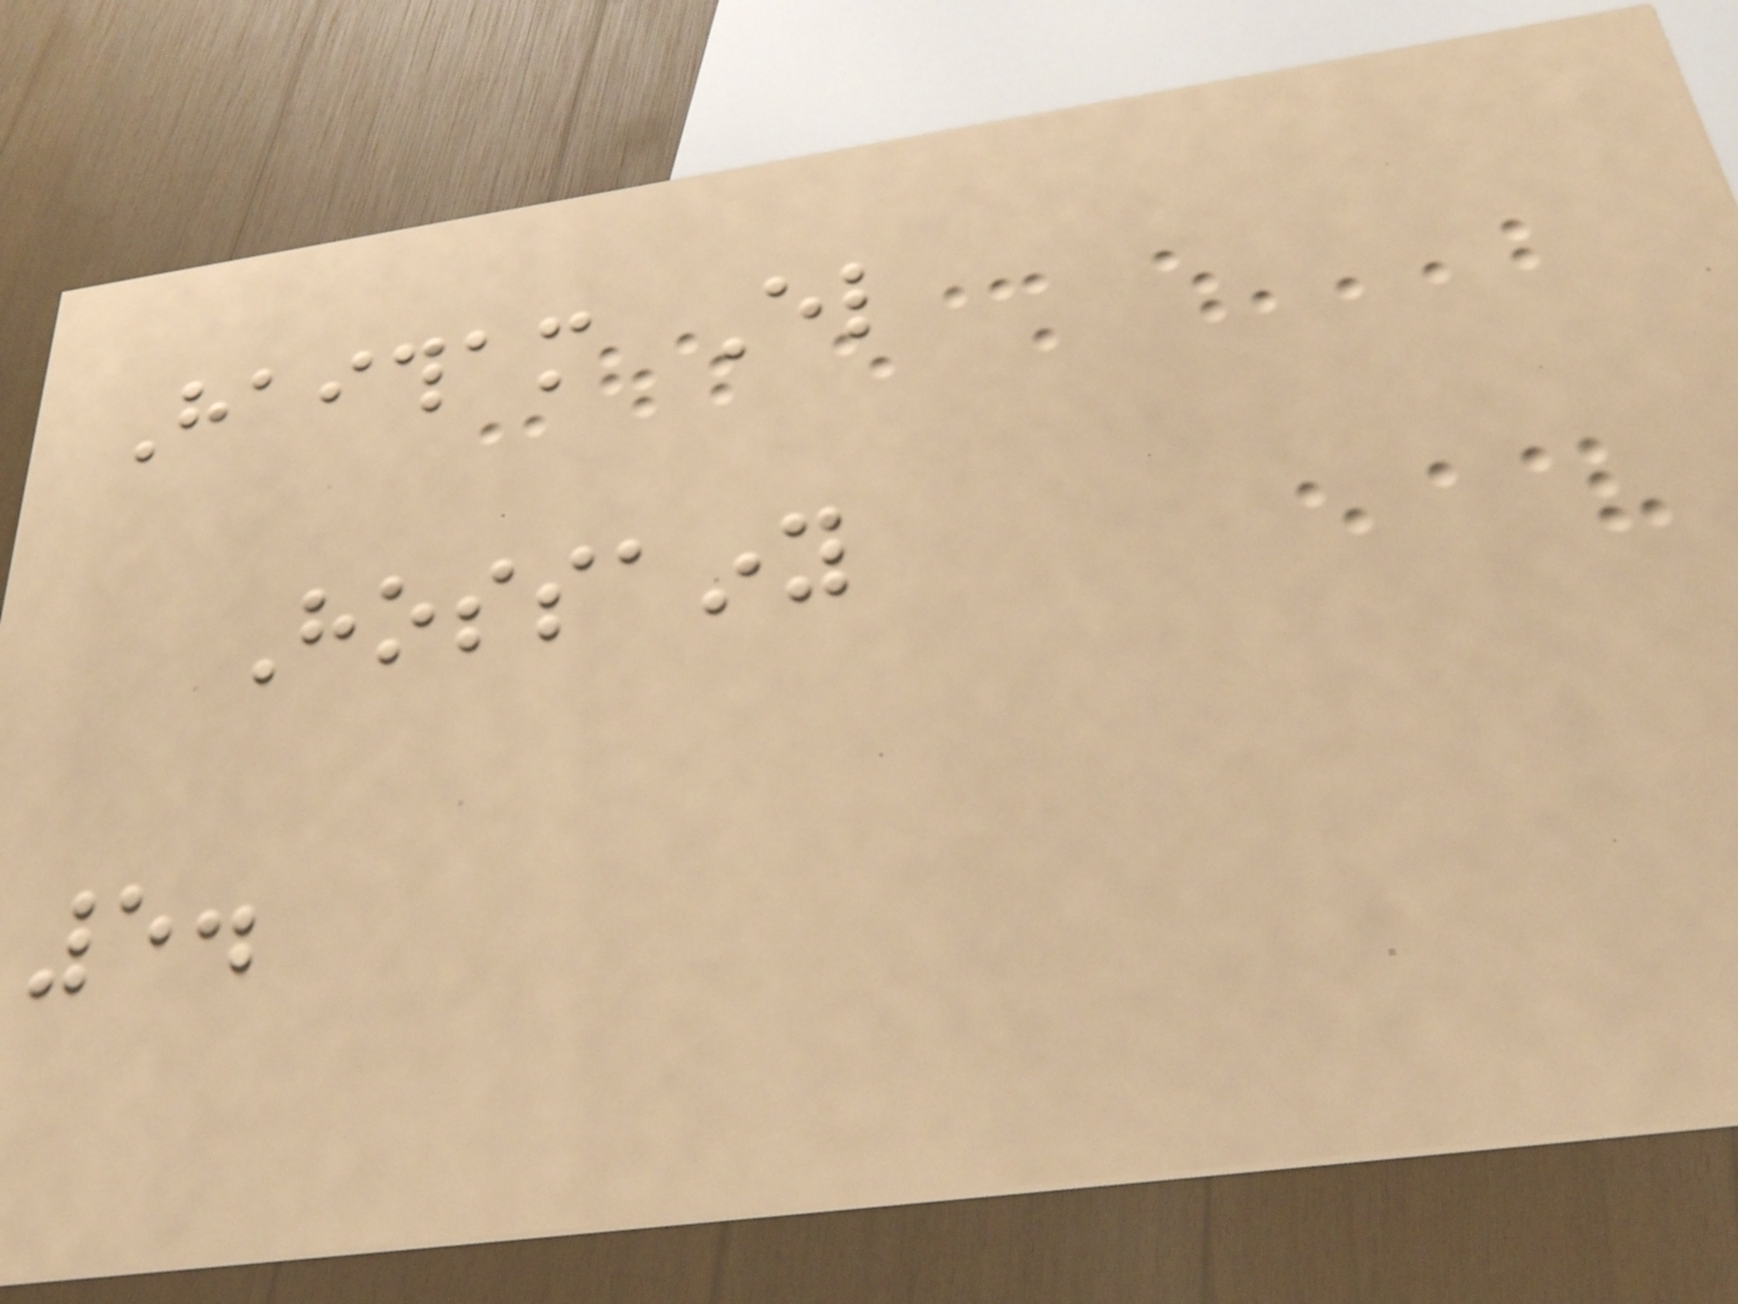Haitham El
Hossainy
5.
